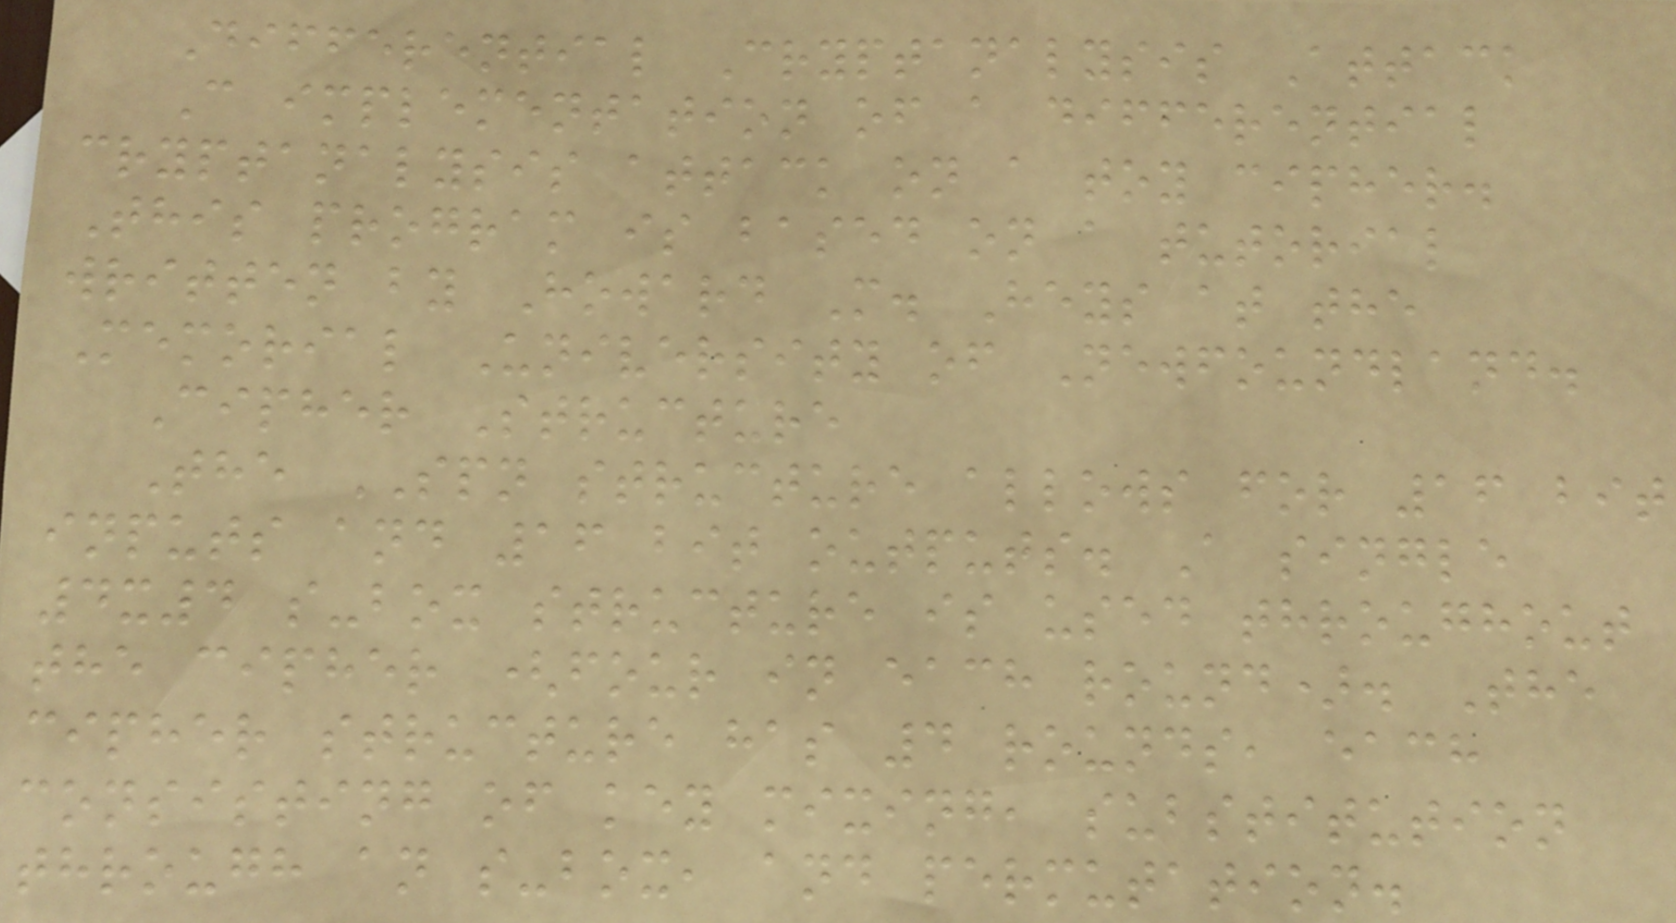Differential Cryptanalysis Attack
C implementation of a differential
cryptanalysis attack on a toy cipher.
This program is based on a tutorial
written by Howard M. Heys at the
Memorial University of Newfoundland.
Cipher Structure
The SPN structure allows for 16 bit
inputs and 16 bit outputs. A single
4x4 s-box structure is used throughout
the cipher (four in each round). The
cipher structure has 4 rounds, each
consisting of key mixing, substitution
through an s-box, and permutation.
